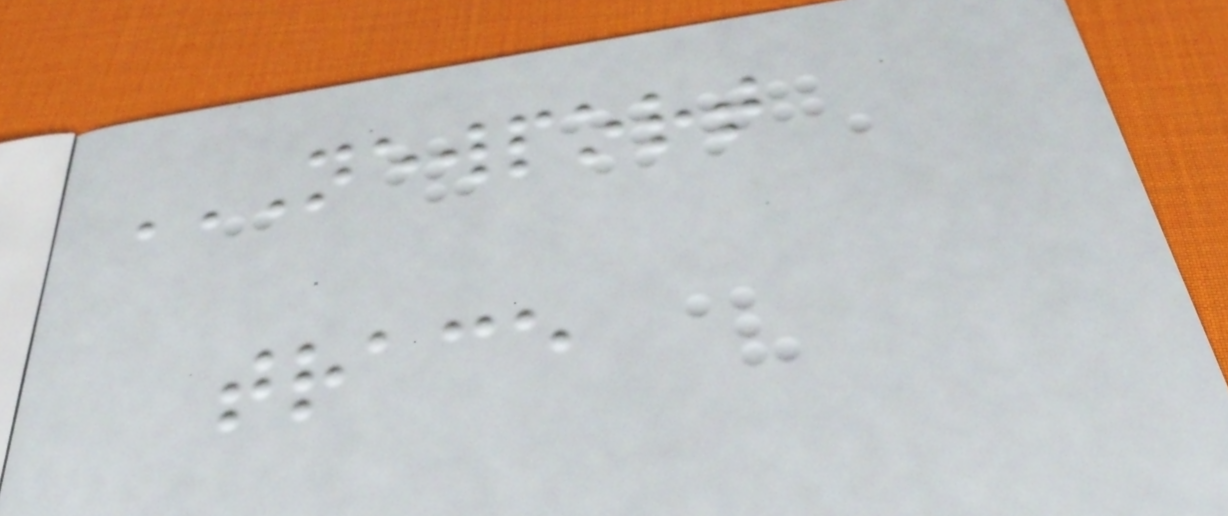NEWPORT
TRACE
